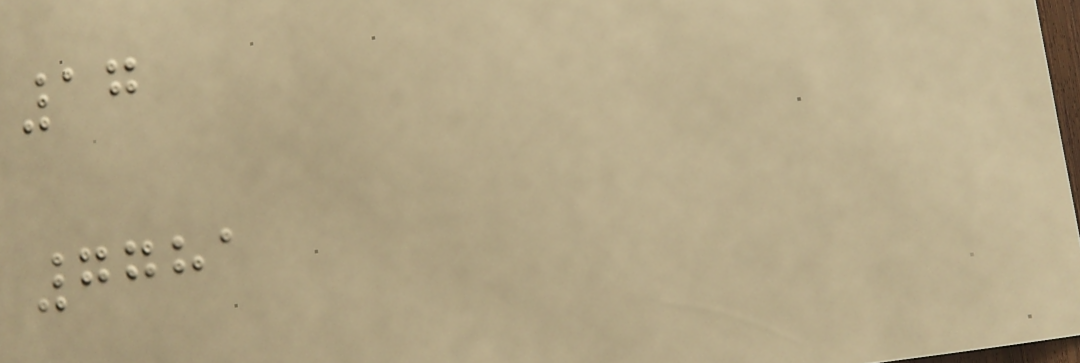17
7781
